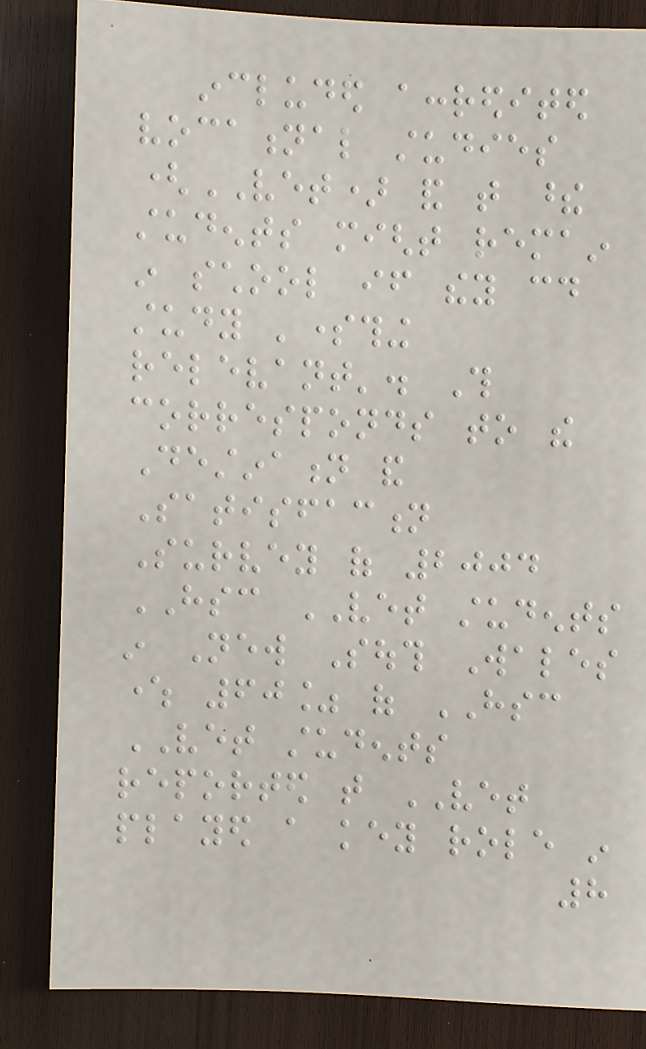included accredited
vocational studies
(VET) and that these
students might remain
in school if they could
study 'something
relevant'. This
corresponds to the
Destination and
Satisfaction
Survey of 2004
HSC VET students
in New South Wales
where 60% of HSC
VET students
reported that VET
played a key role in
8
